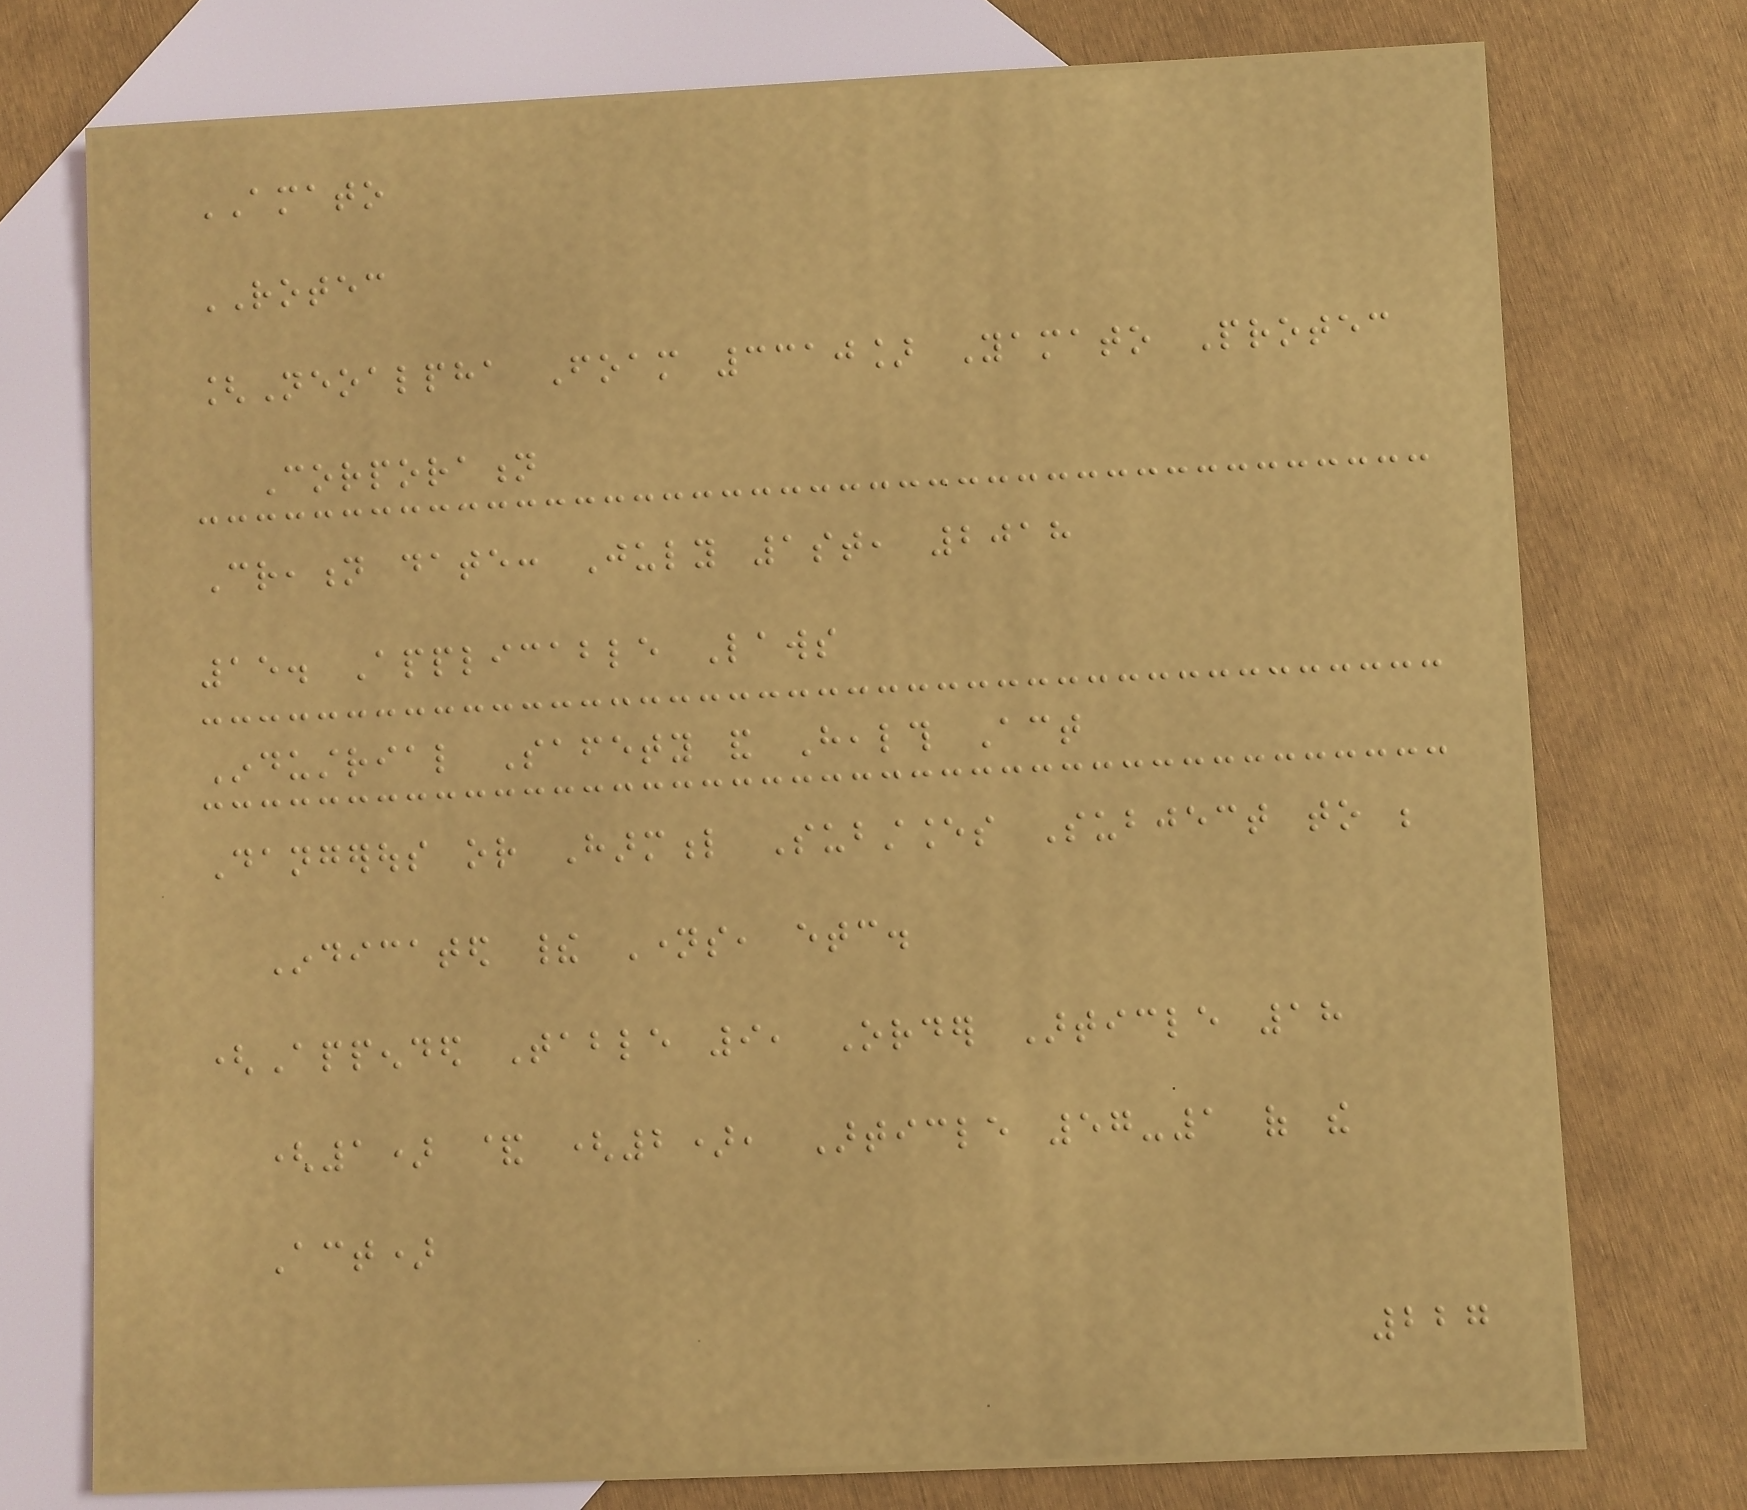AMATO
ROTEC
[Neoalpha Foam 3310] Yamato Protec
Corporation
Creation date: July 1st, 2018
15. Applicable Laws
Industrial Safety and Health Act
Dangerous or Harmful Substances Subject to be
Indicated their Names, etc.
(Appended Table 9, Order Article 18
(1) & (2), Article 57-1 of the
Act)
227
